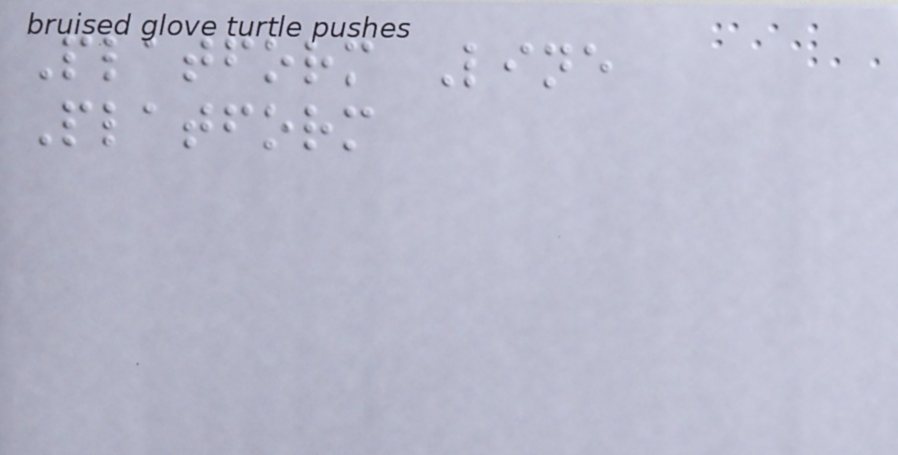Platform Line
Platform
